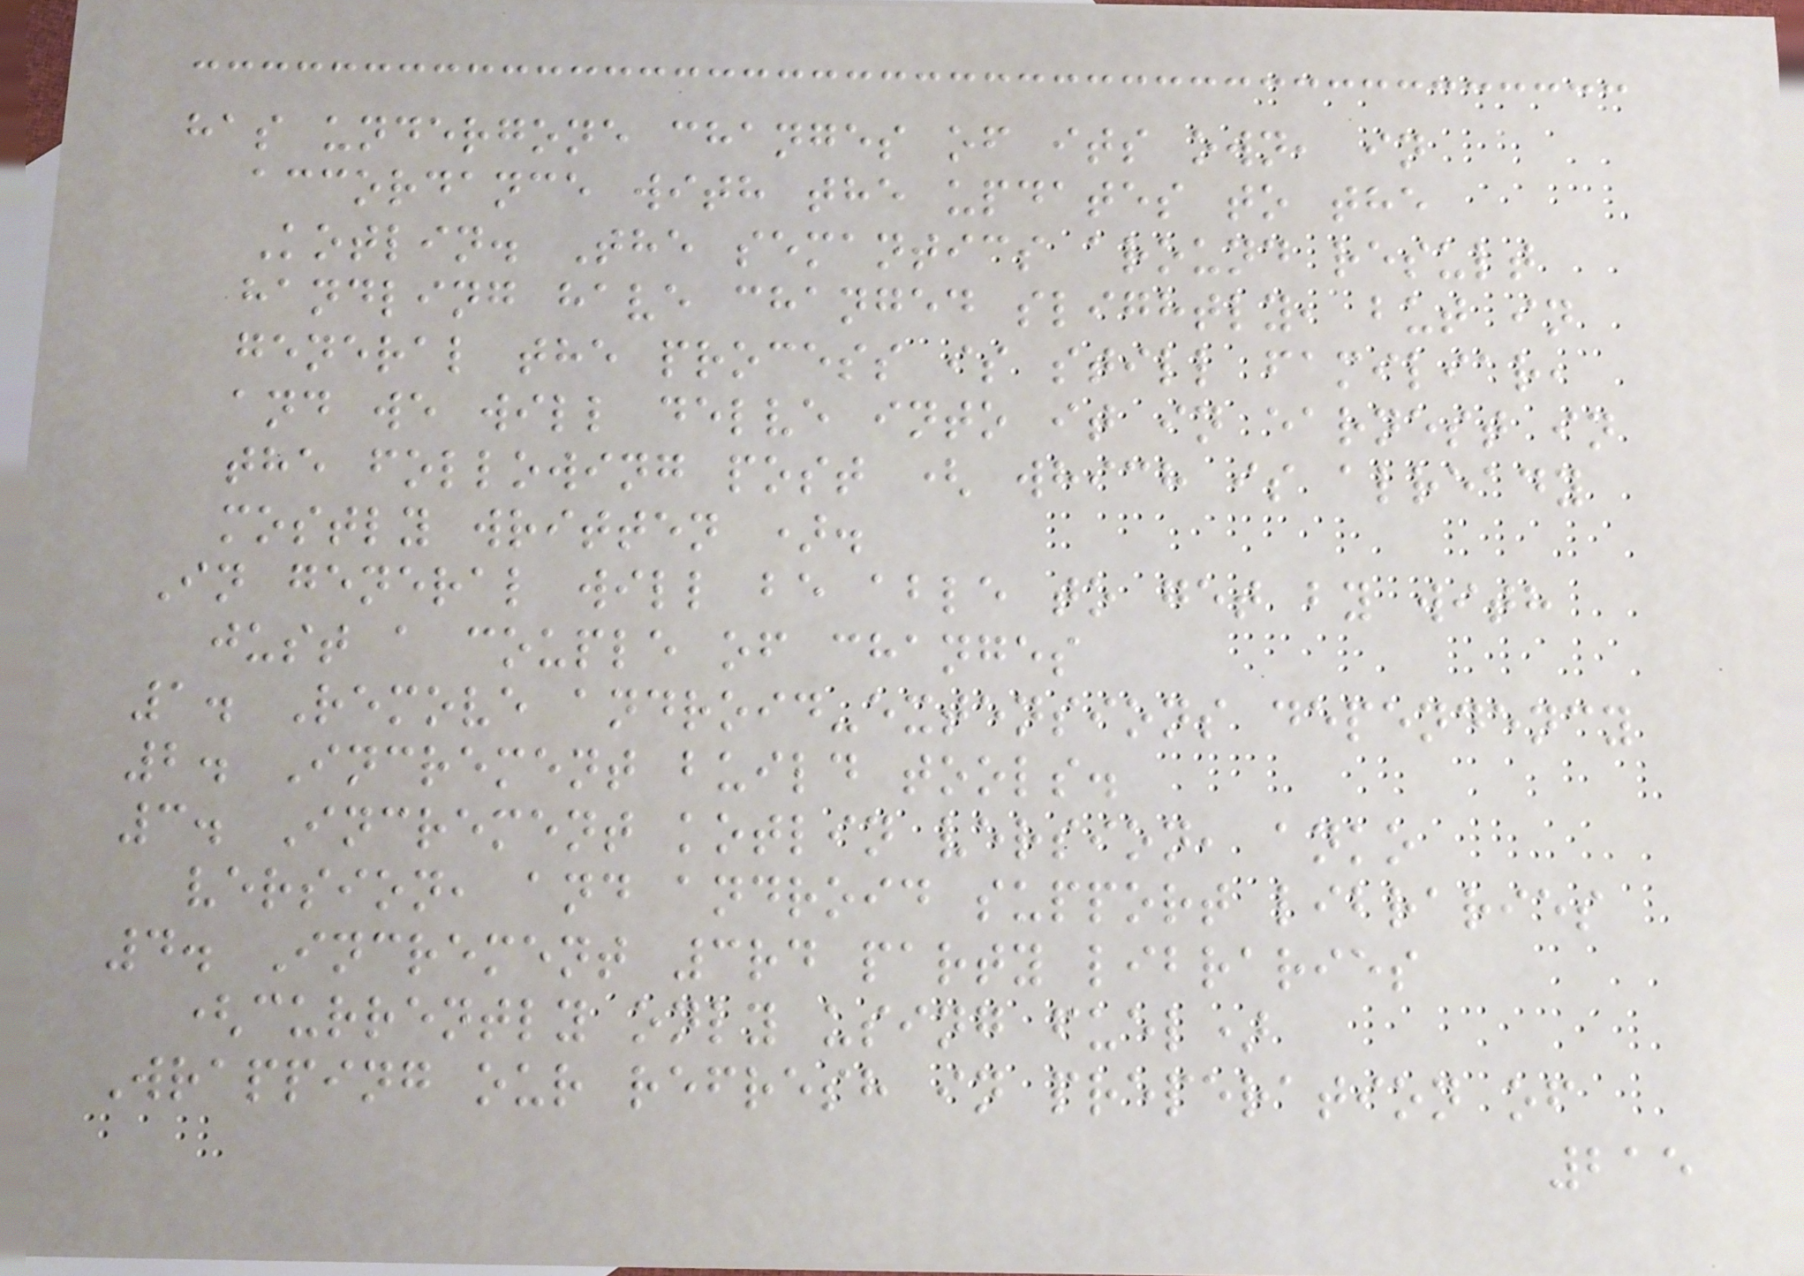has undergone changes of its own, in
accordance with the updates to the
Kotlin. The semantics around result
handling have changed slightly, but in
general the process is still familiar,
and we will delve into it in earnest in
the following post ( which is already
mostly written ).
In general will be able to get by with
just a couple of changes
1. Remove android-extensions dependency
2. Increment build tools.
3. Increment kotlin version, anko
version, and android support libraries
4. Increment 3rd party libraries
(currently only using fuel)
Wrapping our refresh in preperation of
215
